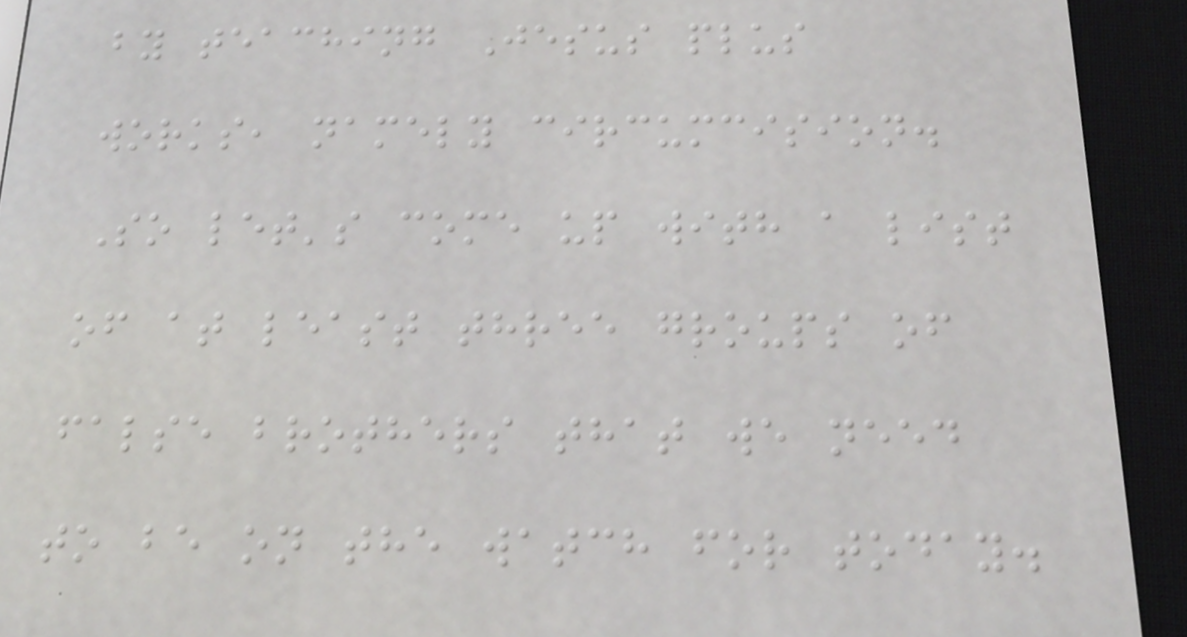by teaching Jesus plus
works, namely circumcision.
So let's come up with a list
of at least three groups of
false brothers that we need
to be on the watch for today.
